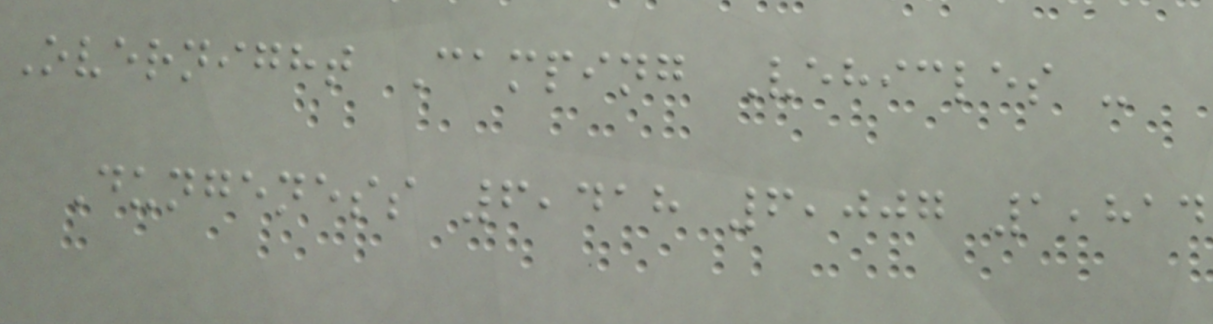Overnight Camping Vehicles -
Dungeness 6,418 6,007 1,814
